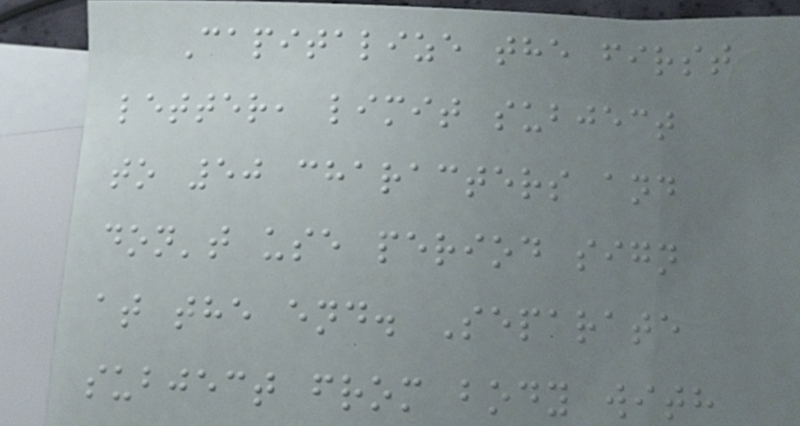Capitalize the first
letter, limit subject
to 50 characters and
don't use period sign
at the end. Separate
subject from body with
